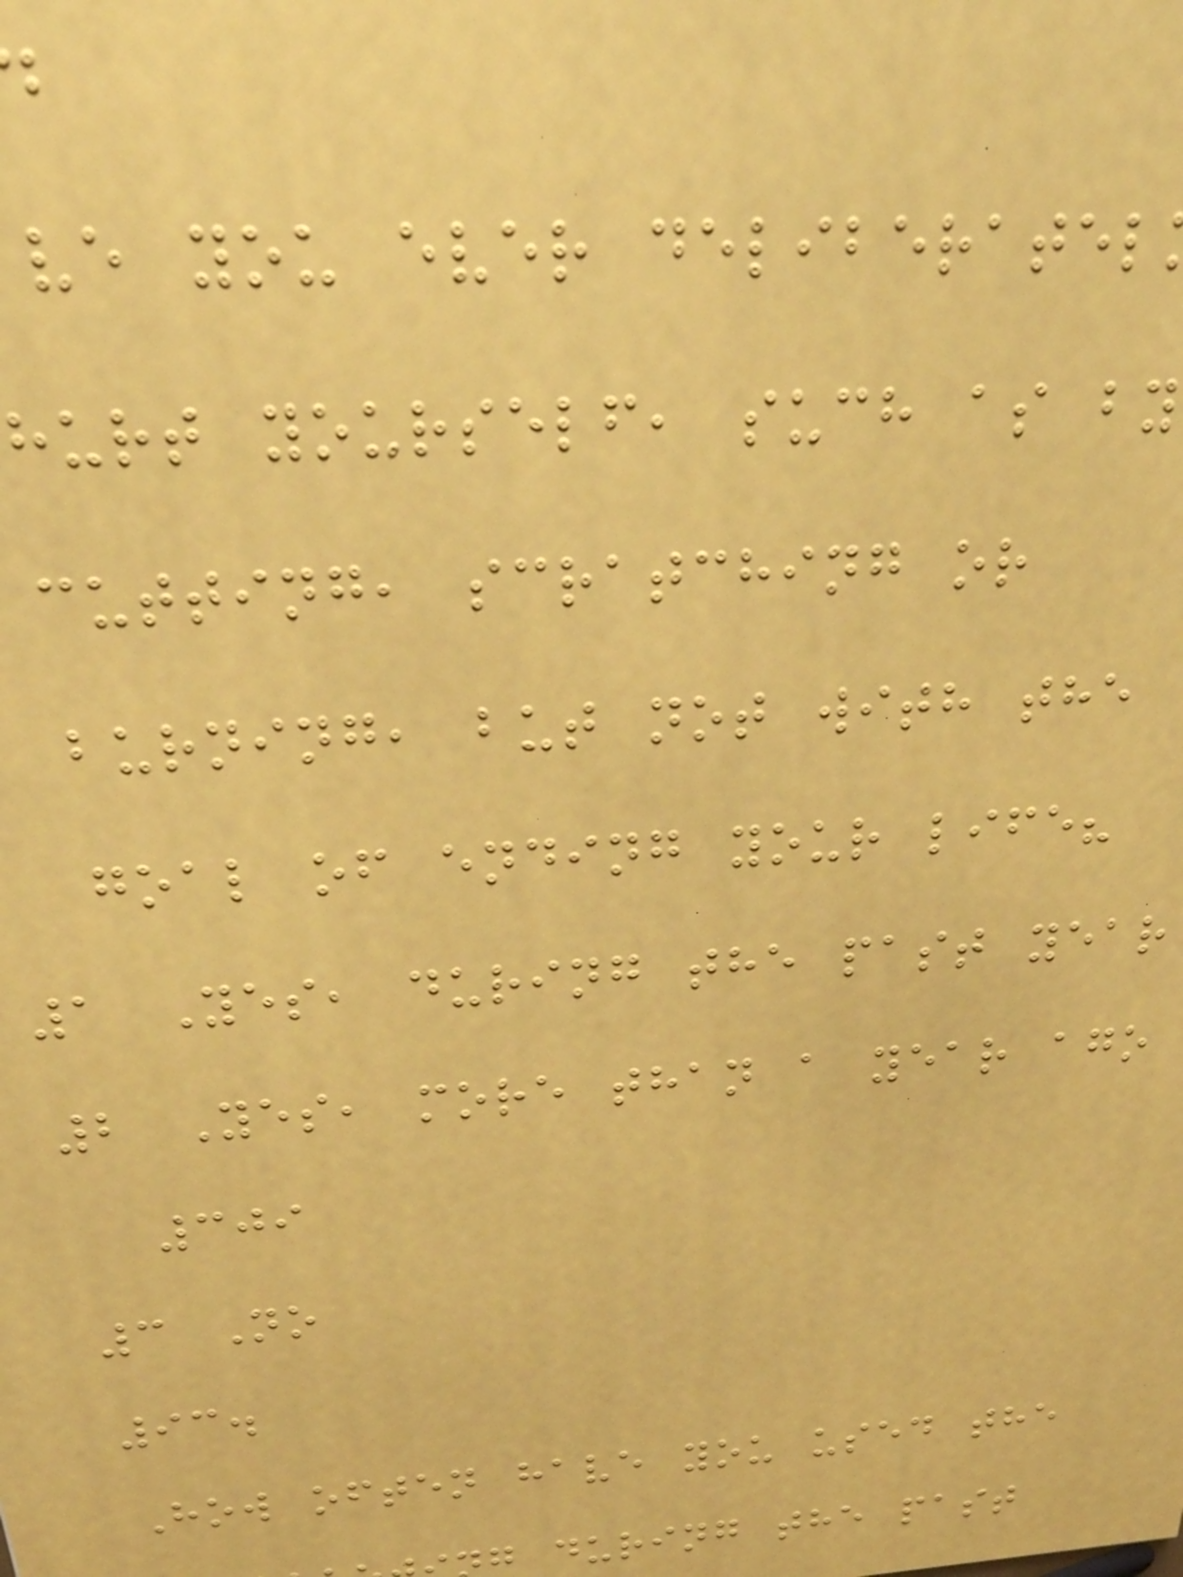ve you ever deliberatel
hurt yourself, such as by
cutting, scratching or
burning, but not with the
goal of ending your life?
1 Yes, during the past year
2 Yes, more than a year ago
309
3 No
93.
How often have you used the
during the past
